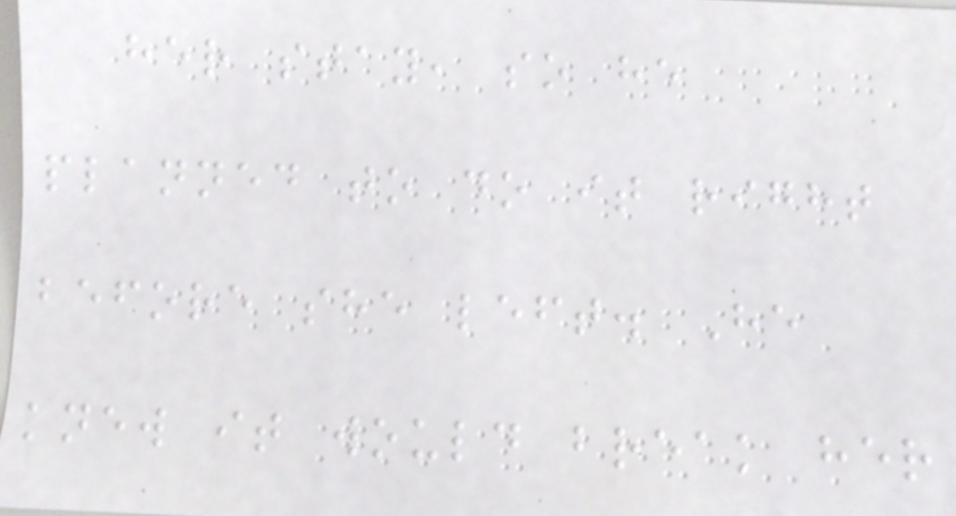her stay, so he
planned to do it right
before she left. He
knew it would break her
